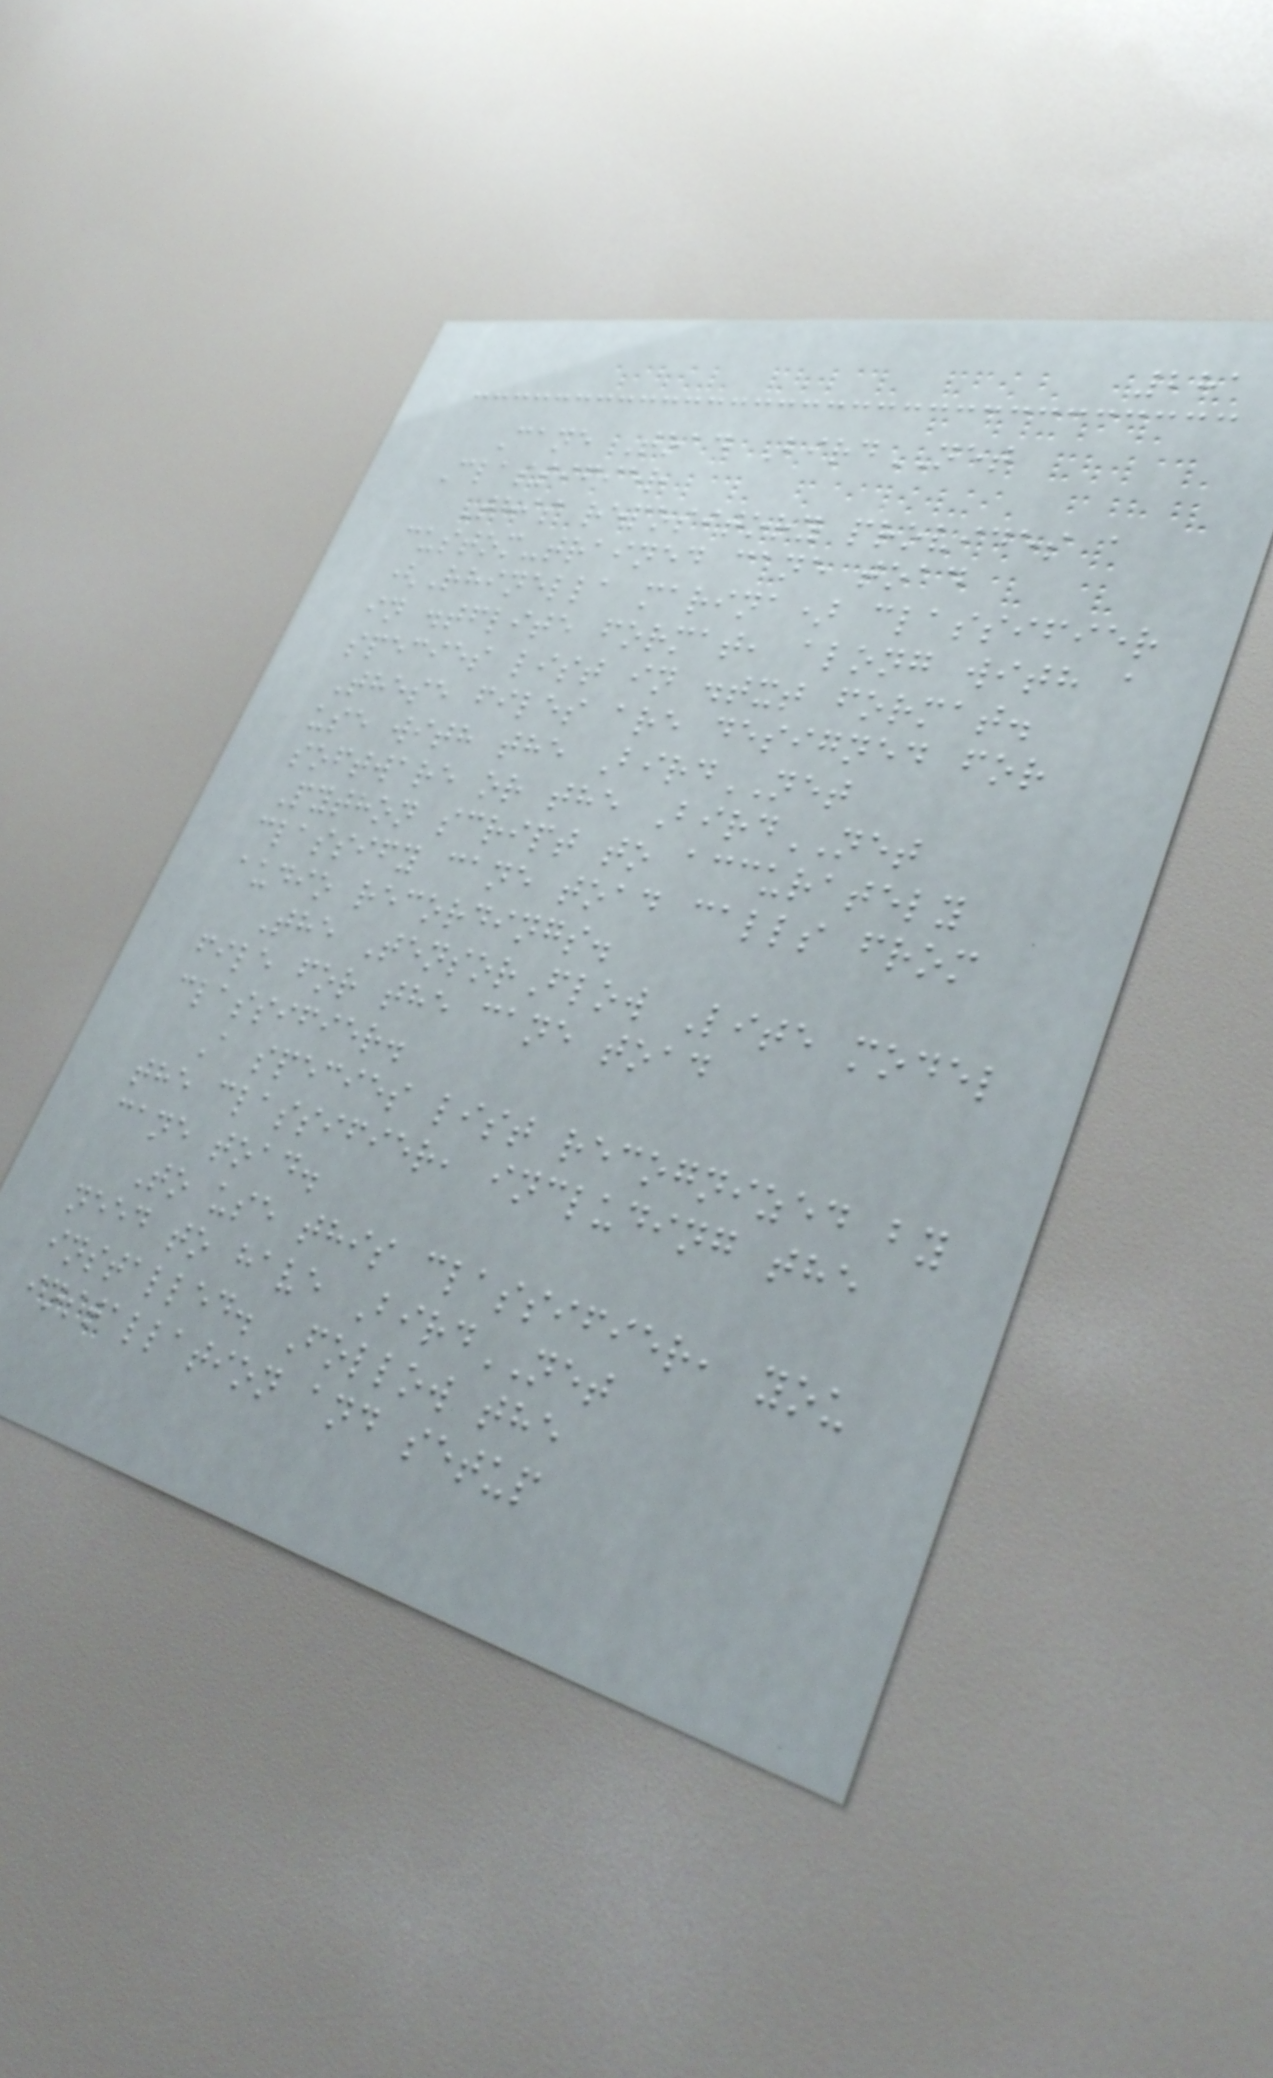281
Cane Toad BirdNET
Classifier
This repository provides a
custom-trained cane toad
(Rhinella marina) classifier
in .tflite format, along with a
species list in .txt format.
These files are designed for
use with the BirdNET
software or the BirdNET
Python script to accurately
classify cane toad calls from
audio recordings.
The TensorFlow Lite model
file for the cane toad
classifier.
A species list recognized by
the classifier, including the
cane toad.
To use this classifier, you
need to have BirdNET
installed. Follow the
installation and setup
